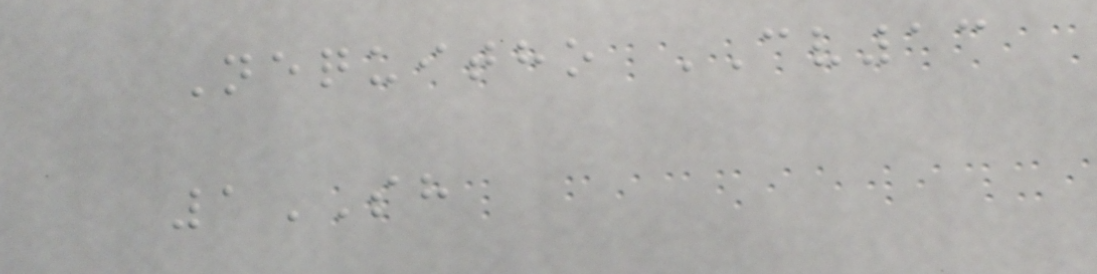Nequitho CV13
1SH
